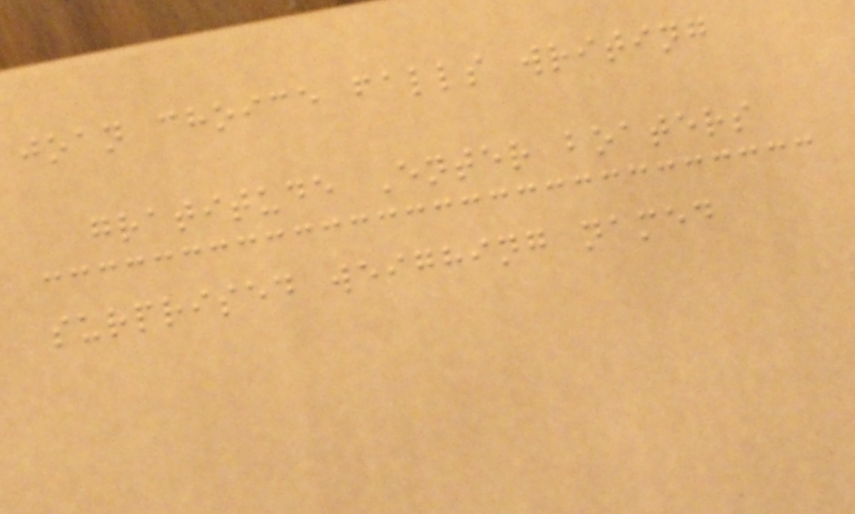joan choice falls writing
gratitude Enter boaters
surprised weighing named
